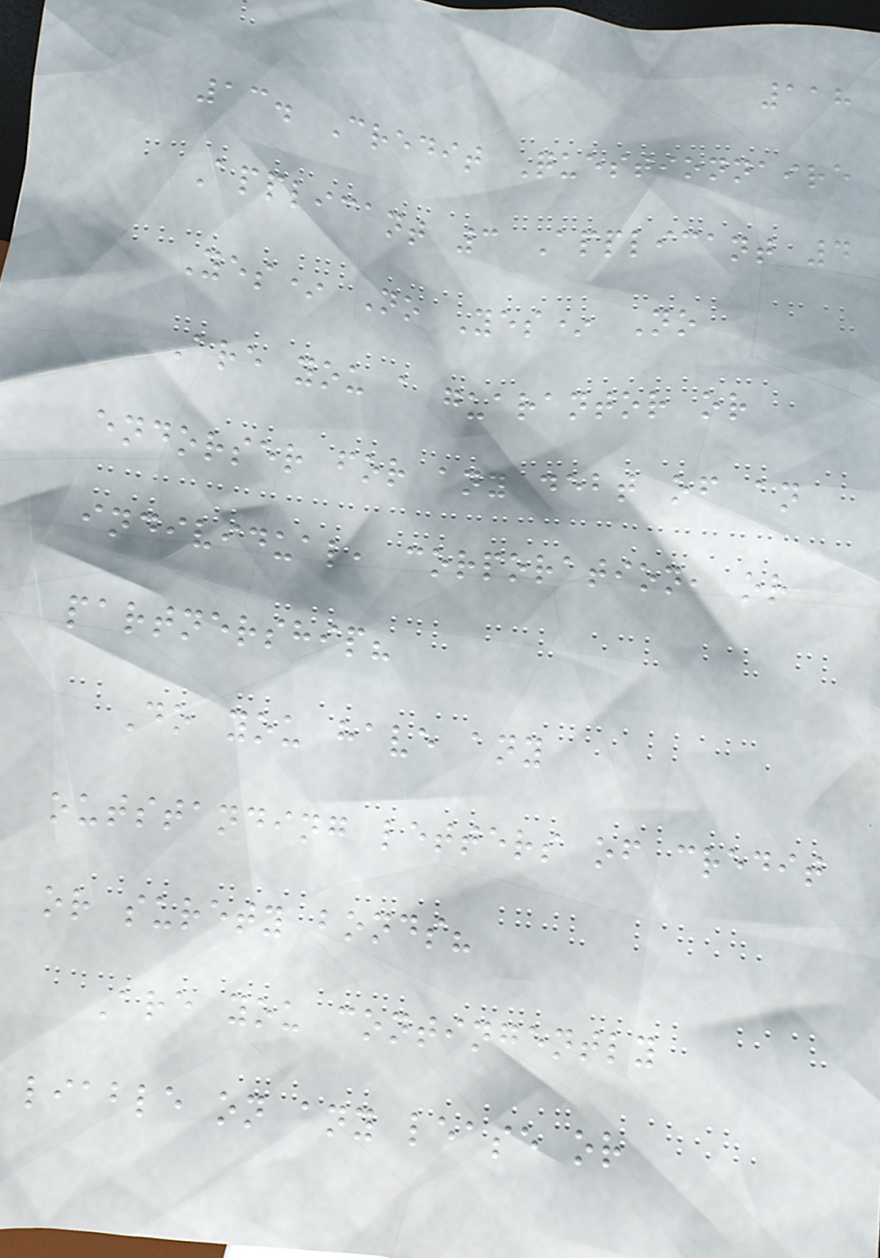118
13. Credit Questionnaire
Applicant 3 Applicant 4
Yes* No Yes* No
Are you a guarantor or
endorser for any debt of an
individual, corporation, or
partnership?
Do you have any
outstanding letters of credit
or surety bonds?
Are you contingently
liable on any lease or
